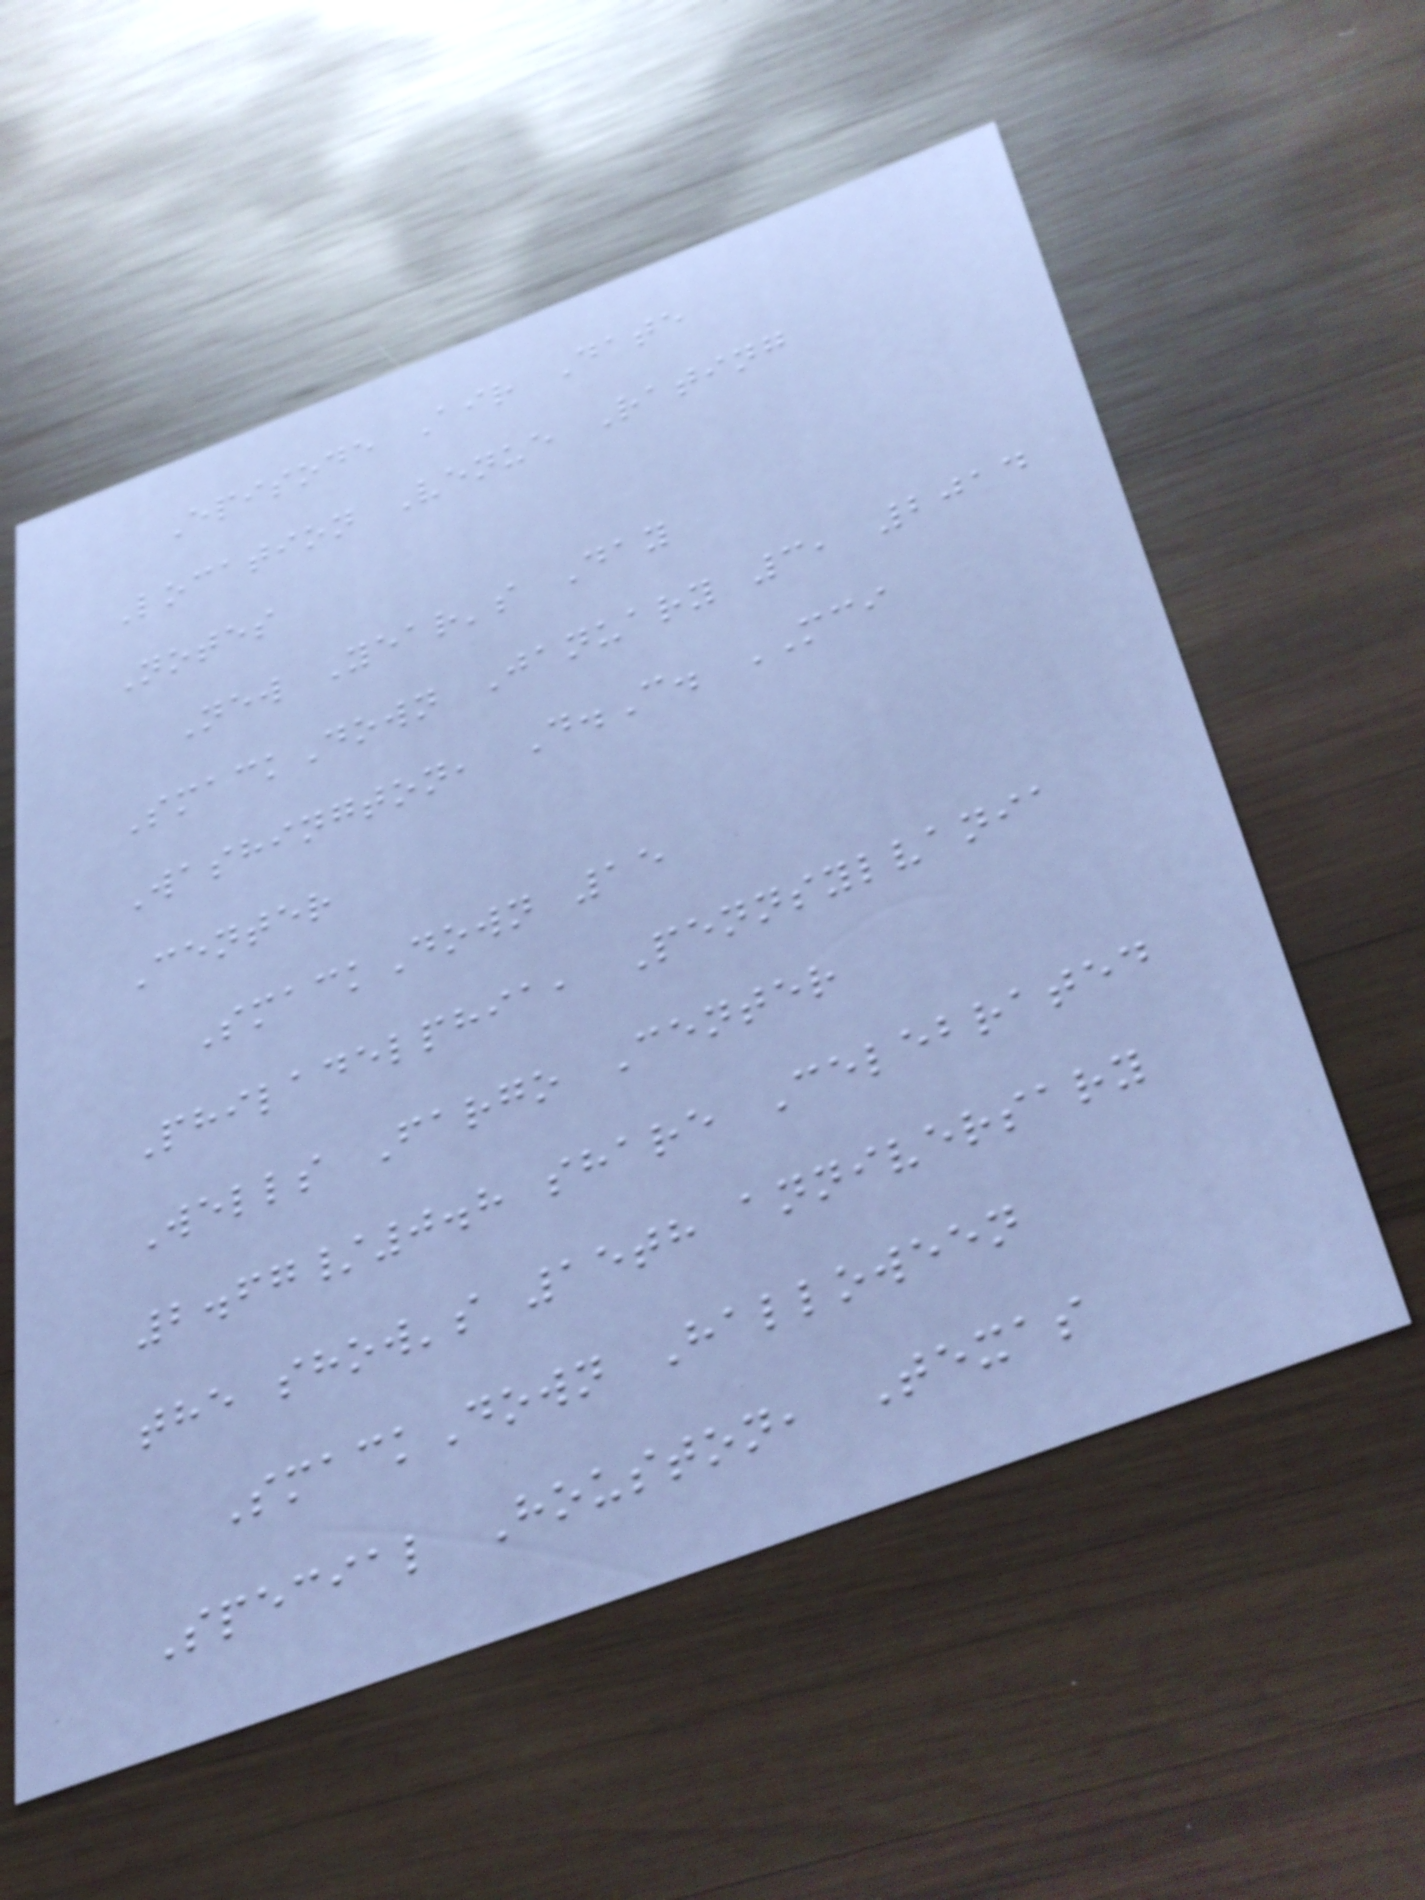Episode Air Date
Location Venue Rating
Notes
New Year's Day
SmackDown January 3, 2014
Washington, D.C. MCI
Center
SmackDown 15
Philadelphia, Pennsylvania
Wells Fargo Center
2.67/0.8 share Celebrated
the show's 15th anniversary
SmackDown Halloween
Special Houston, Texas
